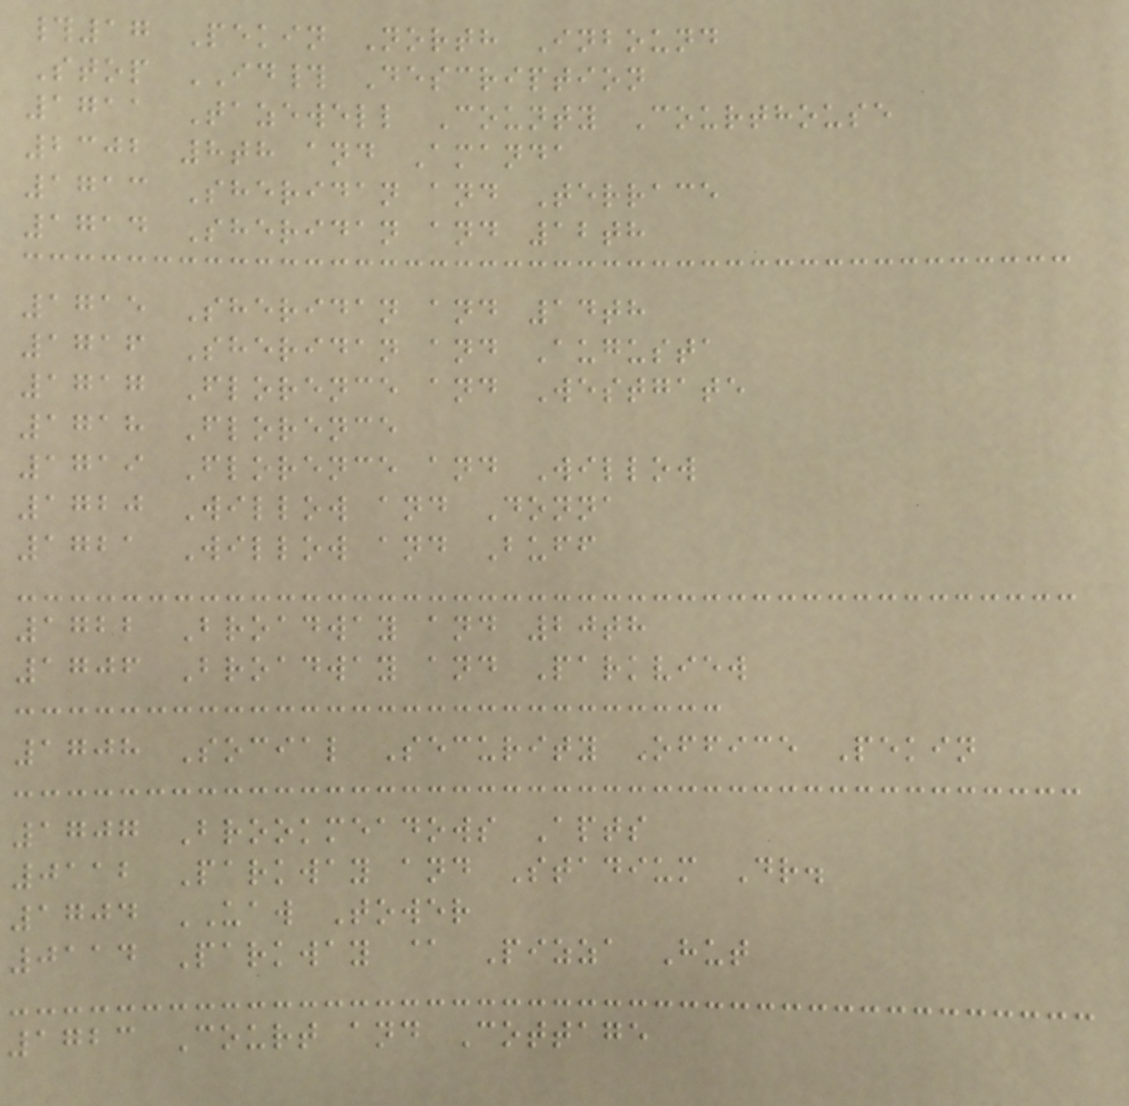#17 Pekin North Inbound
Stop ID# Description
1711 Tazewell County Courthouse
2302 8th and Amanda
1713 Sheridan and Terrace
1714 Sheridan and 12th
1715 Sheridan and 14th
1716 Sheridan and Augusta
1717 Florence and Westgate
1718 Florence
1719 Florence and Willow
1720 Willow and Donna
1721 Willow and Buff
1722 Broadway and 20th
1706 Broadway and Parkview
1708 Social Security Office Pekin
1707 Brookmeadows Apts
0112 Parkway and Stadium Dr.
1704 UAW Tower
0114 Parkway @ Pizza Hut
1723 Court and Cottage
